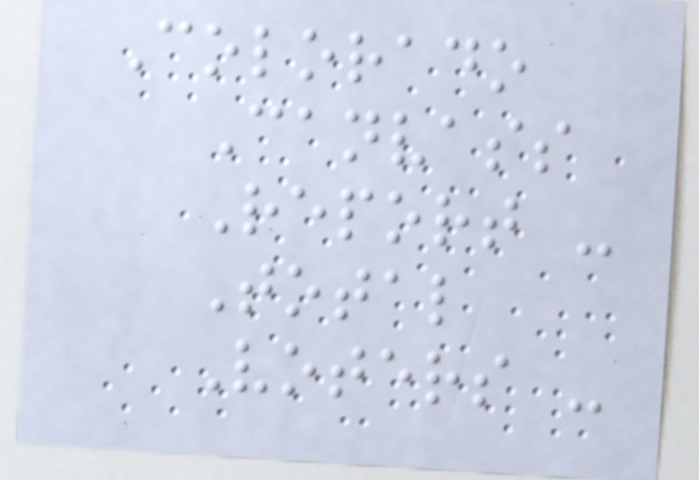Colorado
Canvass
Report -
Total
Voters -
